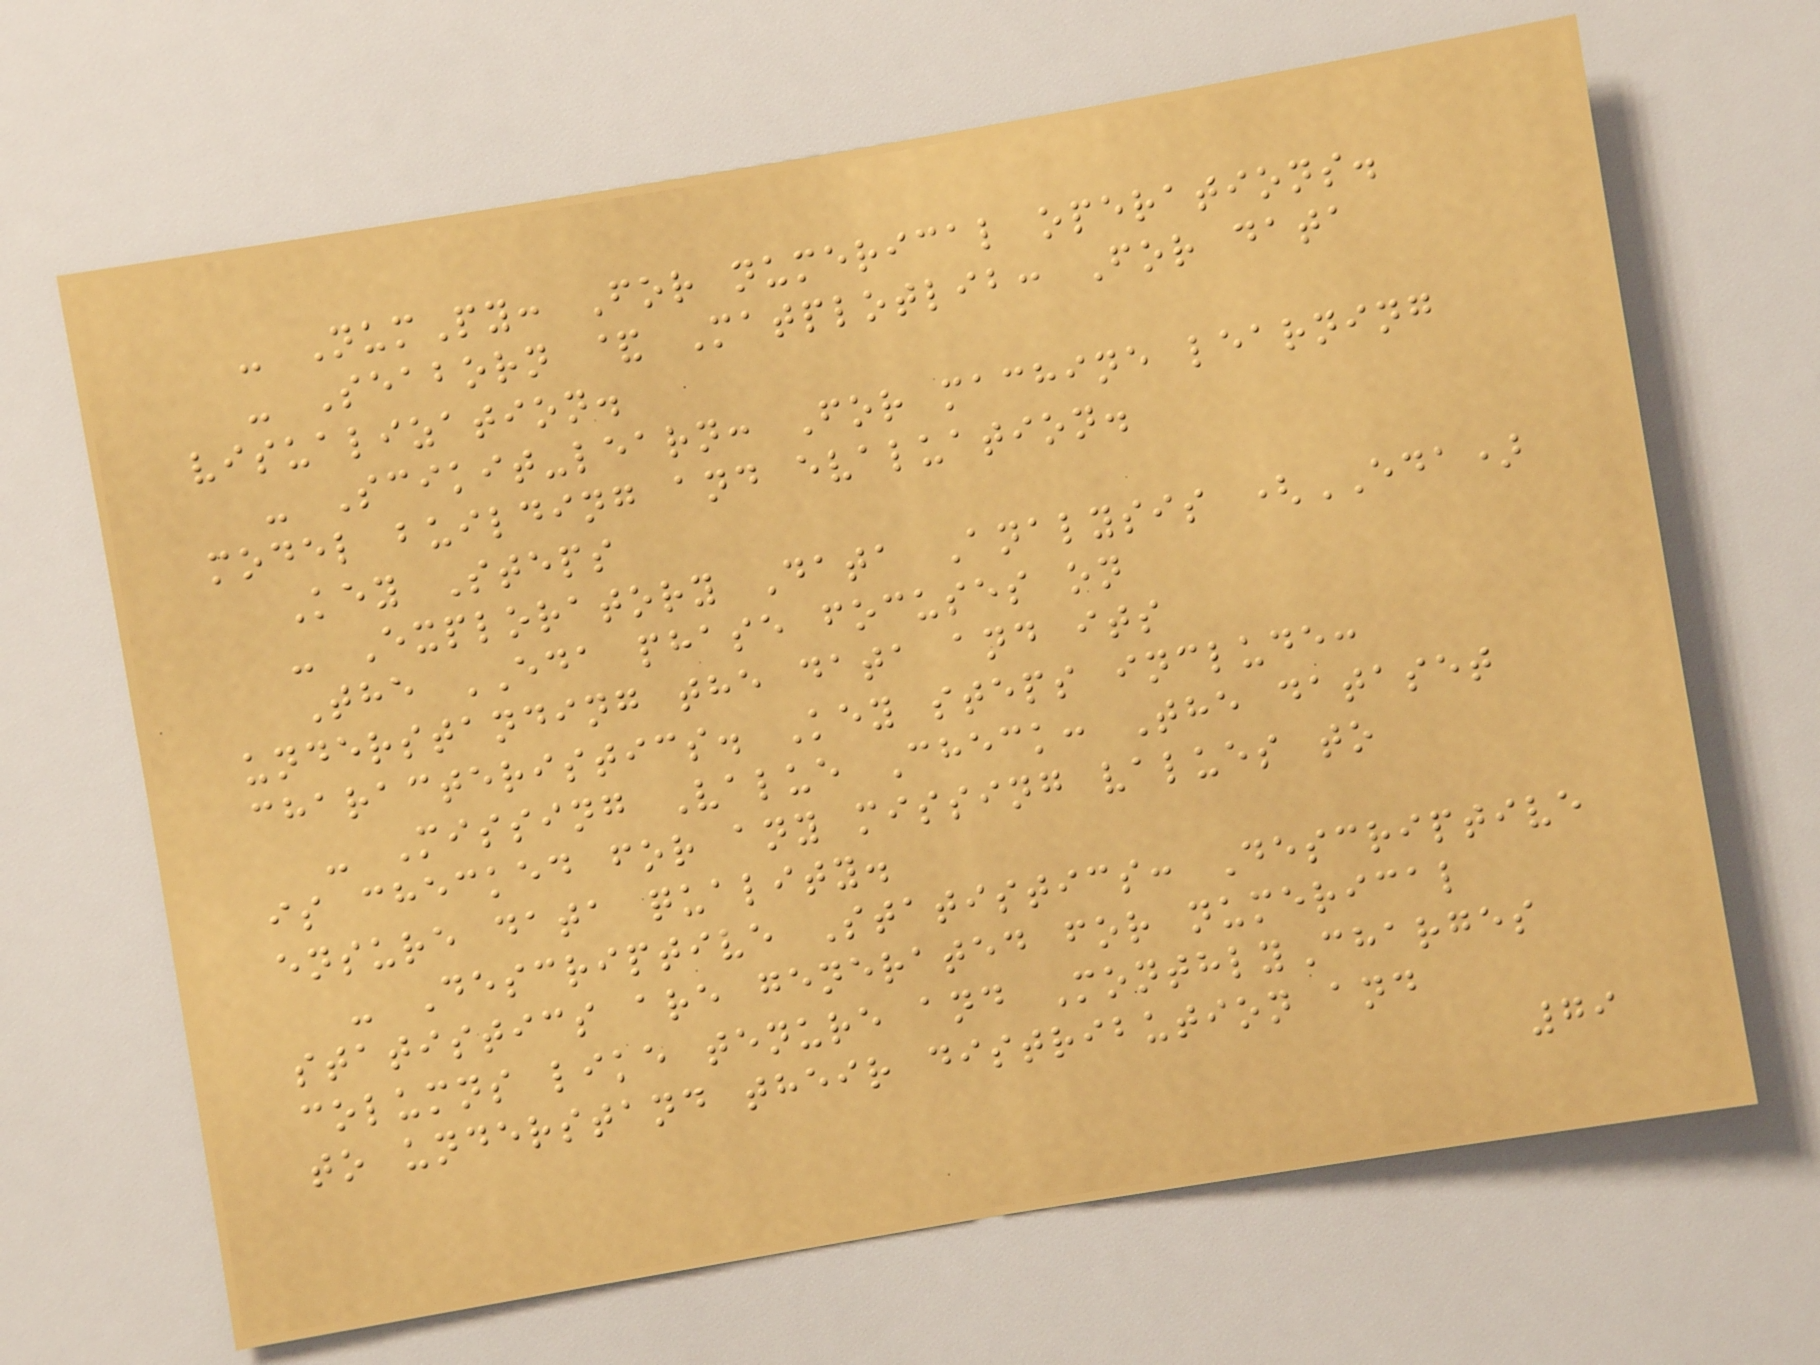- NumPy: For numerical operations.
- Seaborn & Matplotlib: For data
visualization.
- Scikit-learn: For machine learning
model building and evaluation.
Key Steps
- Exploratory Data Analysis (EDA)
The EDA phase focuses on
understanding the data and its
characteristics. Key steps include:
- Missing Value Check: The dataset
is checked for any missing values to
ensure data quality.
- Descriptive Statistics: Descriptive
statistics are generated for numerical
columns like tenure and MonthlyCharges
to understand their distribution and
79
